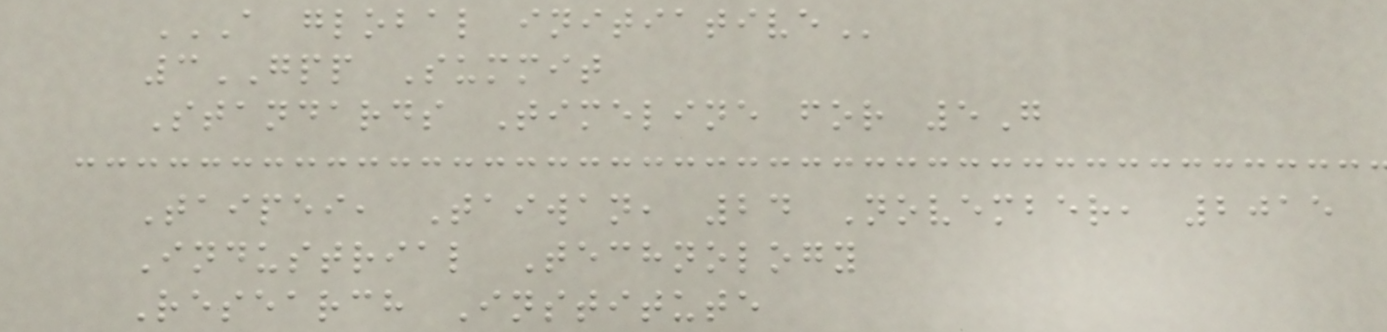A GLOBAL INITIATIVE
3GPP Summit
Standards Timeline for 5G
Taipei, Taiwan, 24 November, 2015
Industrial Technology
Research Institute
